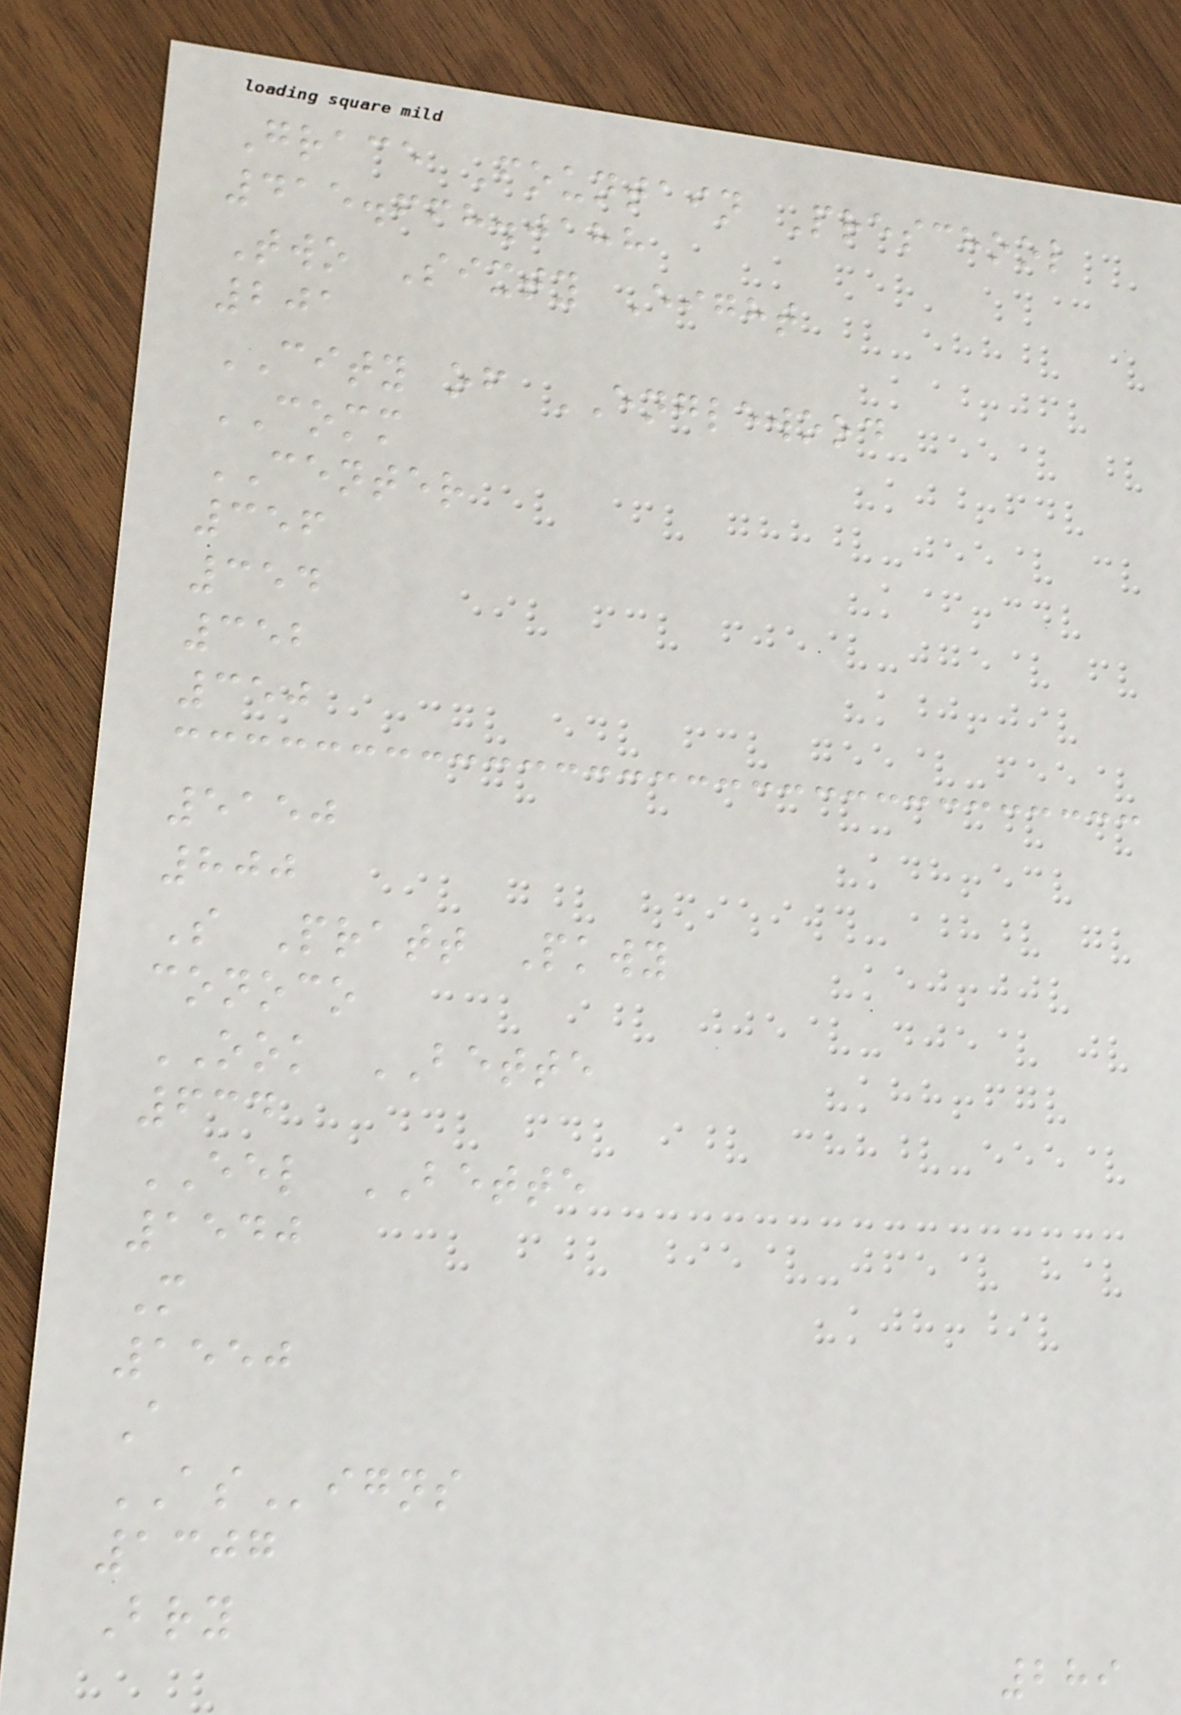Grace Fountain Preschool
415.668.0188
Two Sixty Eight
201
CITY of ENGLEWOOD
COMM
CENTER
356
354
352
350
5150
800
S Pratt Pkwy
conoco
OOK BETTE
634
EEL BETTE
1540
M
1550
A
ASigns
1307
Bry
289
